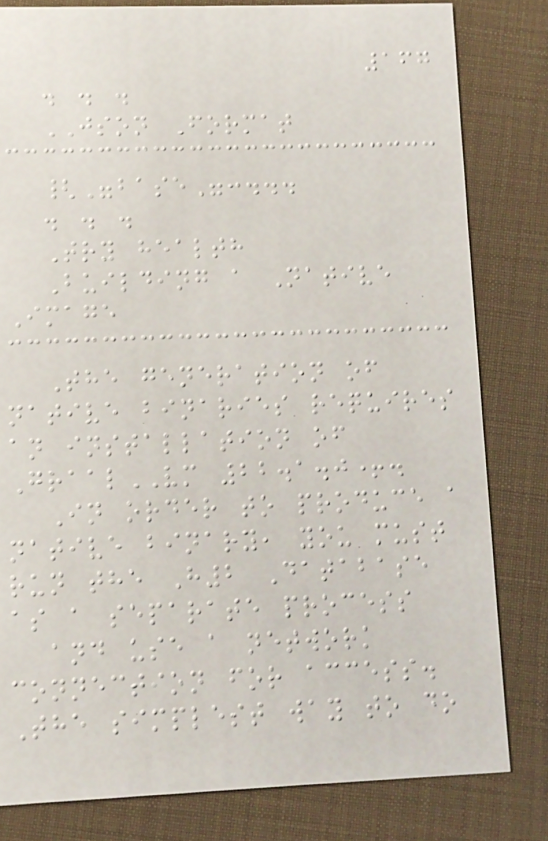167
. . .
JSON Format
{"base":...
. . .
Try health
Building a Native
Image
The generation of
native binaries requires
an installation of
GraalVM 22.1.0+.
In order to produce a
native binary, you must
run the H2 Database
as a separate process
and use a network
connection for access.
The simplest way to do
